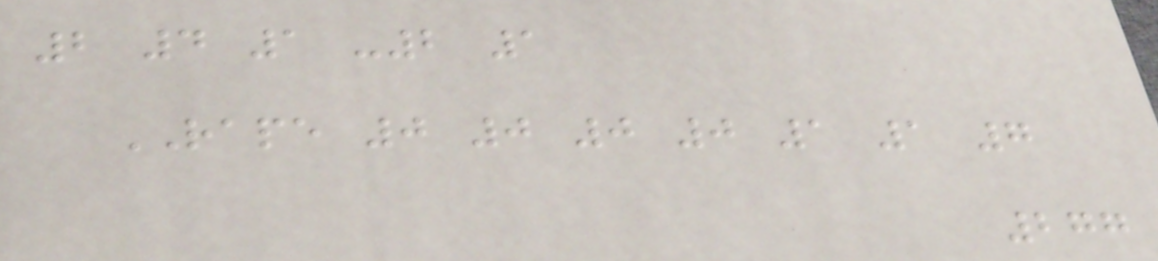2 4 1 -2 1
RAPE 0 0 0 0 1 1 7
277
